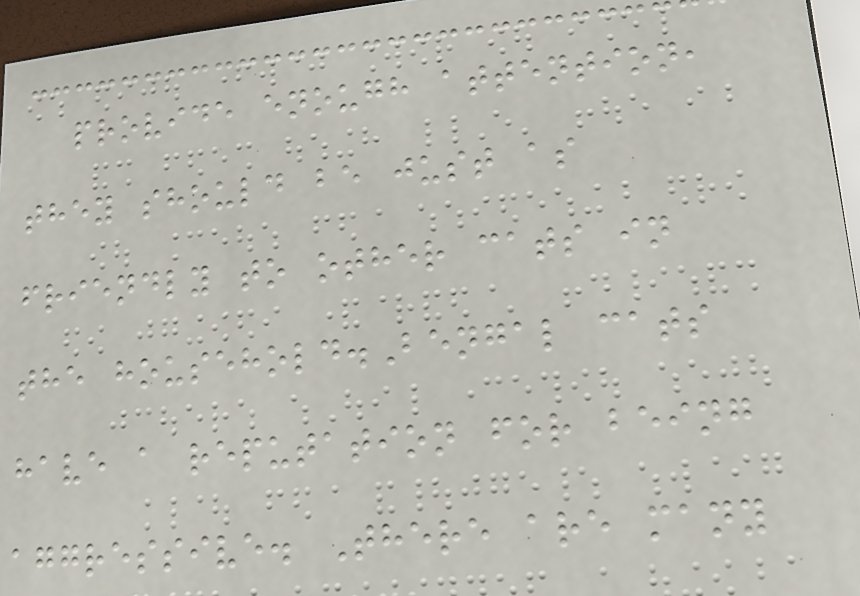provide enough attention,
they should be just as
friendly to other cats in
the household.Bengal cats
have a reputation for being
aggressive. There are many
